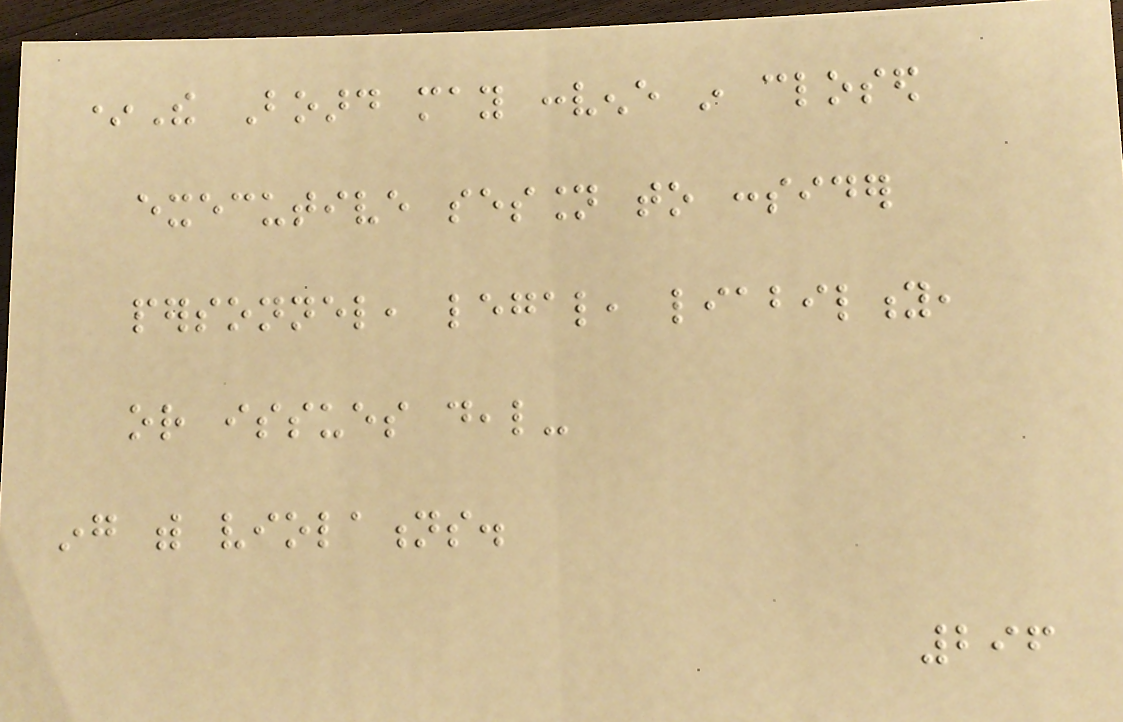*The Board may convene in closed
executive session to consider
personnel, legal, liability,
or issues deal-
ing with violations.
296
